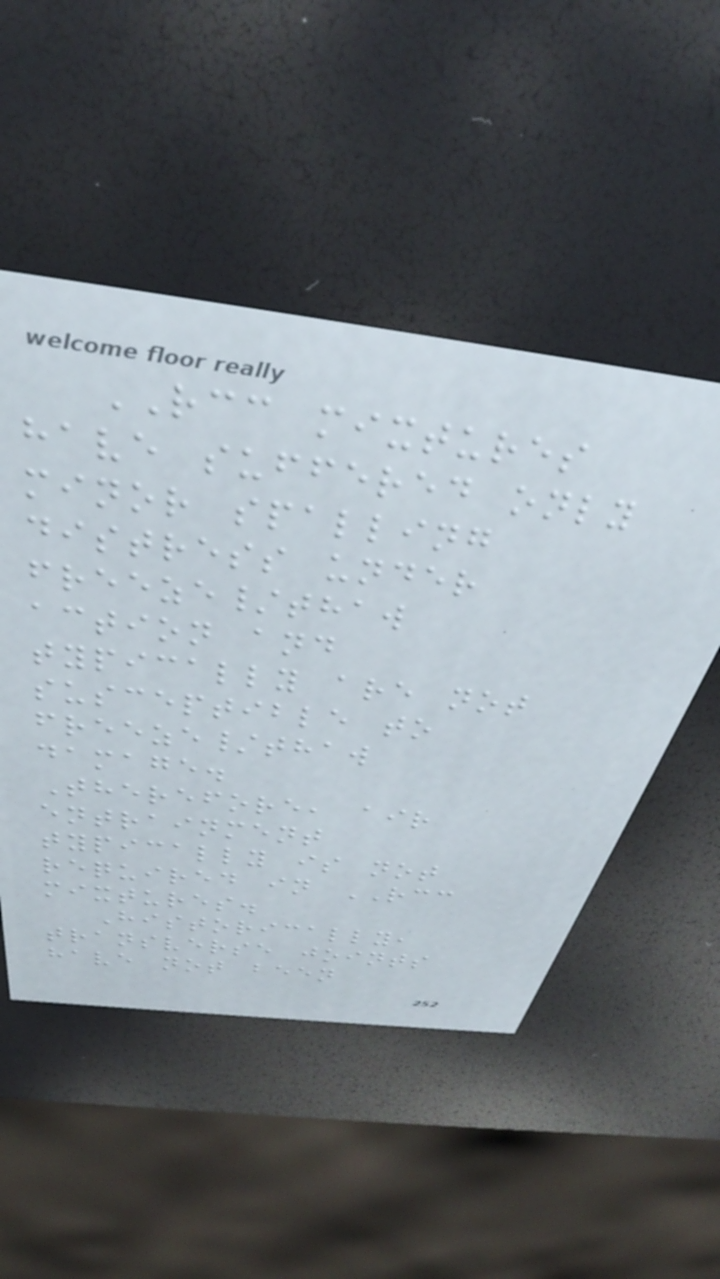RCC mixtures
have suffered only
minor spalling
distress under
freeze/thaw
action and
typically are not
susceptible to
freeze/thaw
damage.
Therefore, air
entrainment
typically is not
required in RCC
mixtures.
Historically,
transverse joints
have not been
